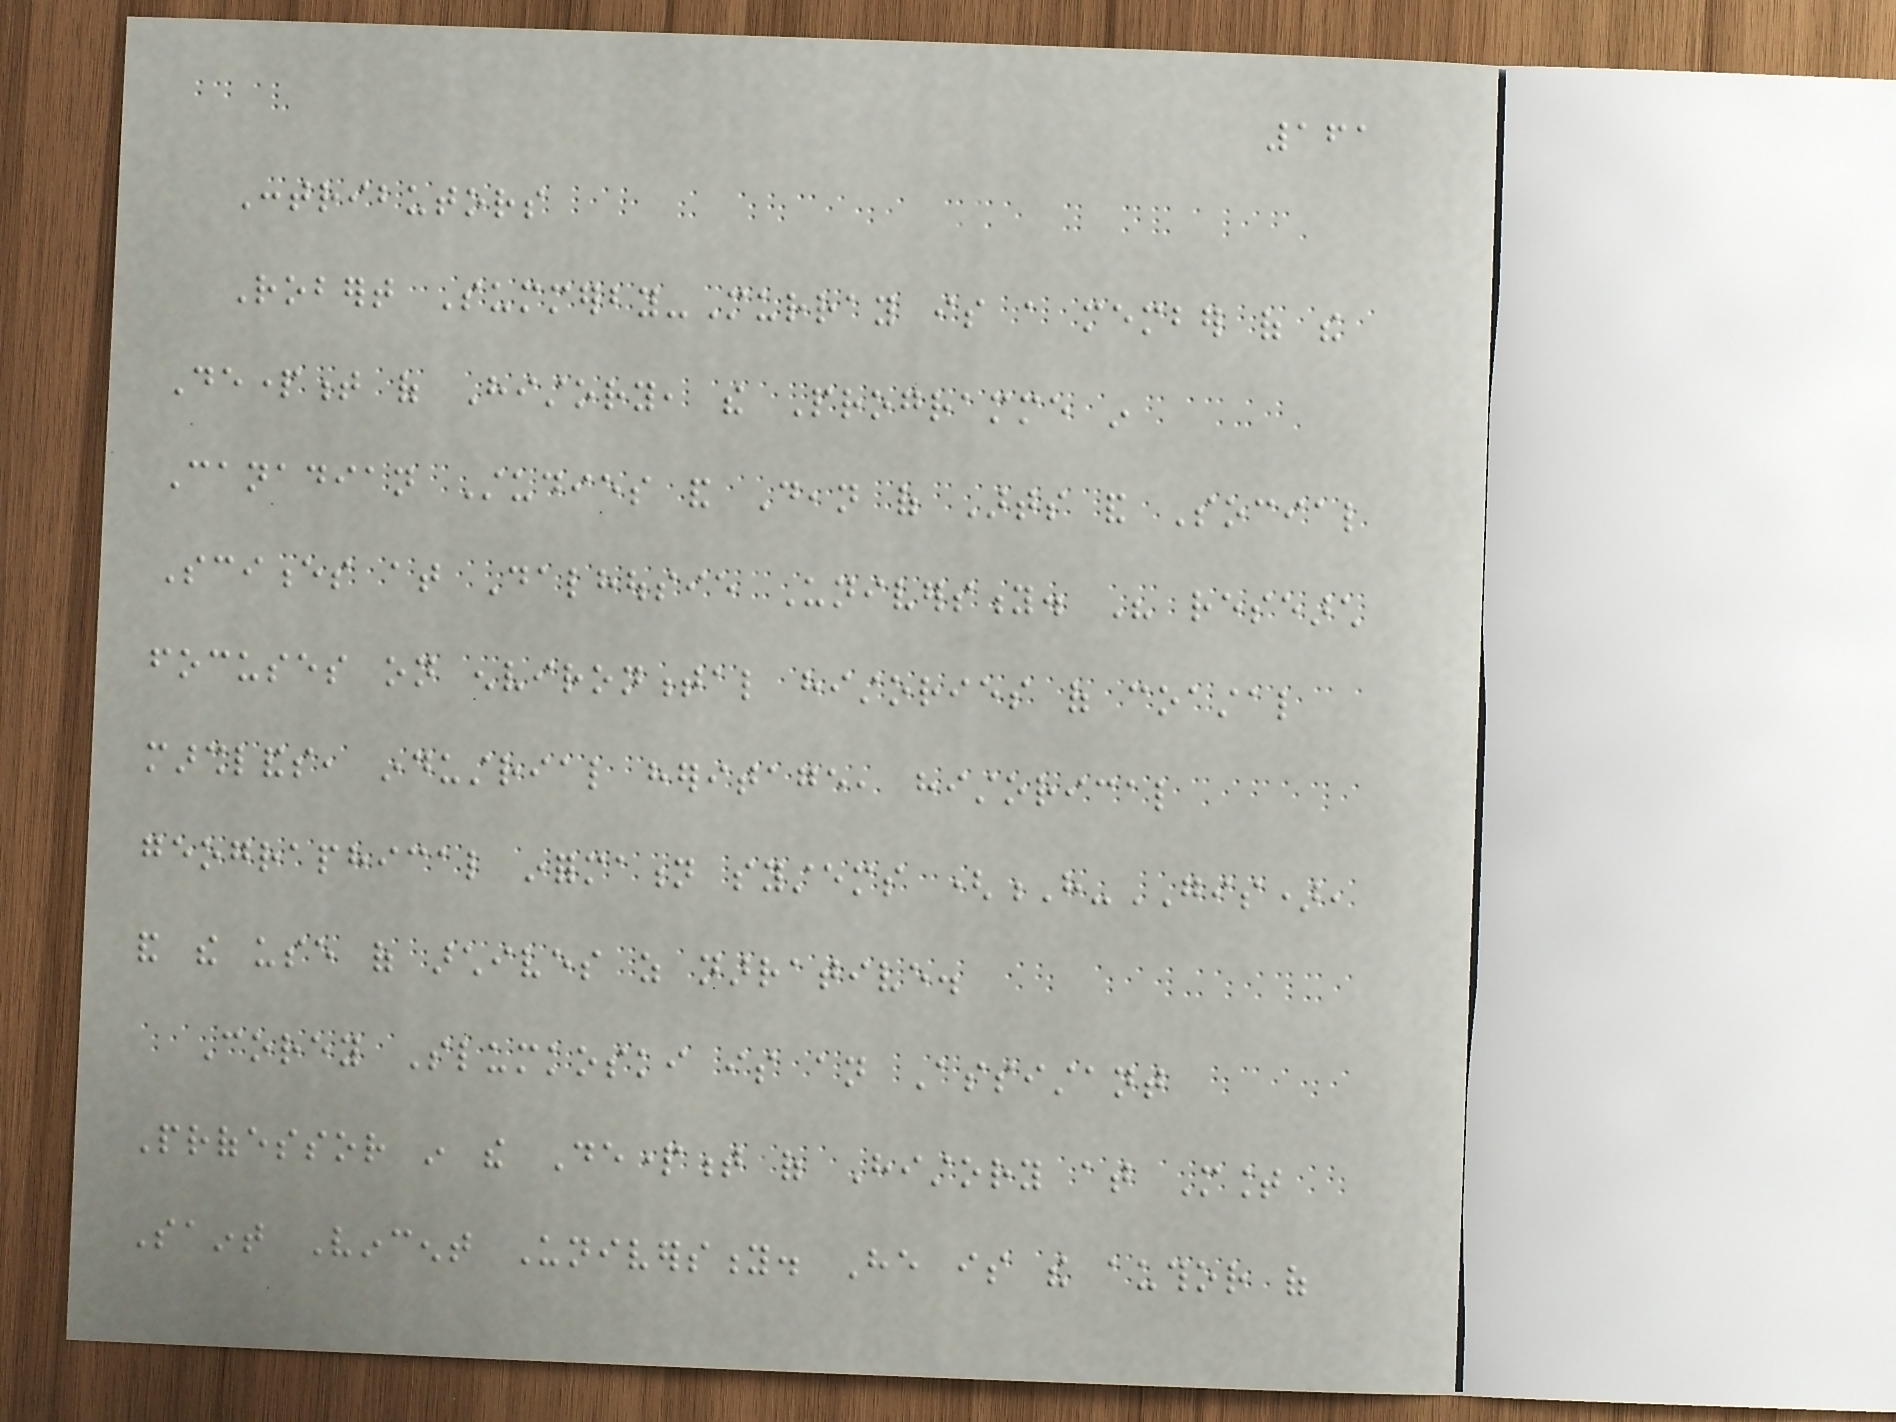161
Contributors
Robert Summerby-Murray is a member of the
Department of History, the Programme in
Canadian Studies and Dean of Arts and Social
Sciences at Dalhousie University. His research
focuses on environmental histories of coastal
marshlands, industrial heritage, historical
geographical information systems (H-GIS),
and the use of archives as narrative.
Corey Slumkoski is an Assistant
Professor in the Department of History at Mount
Saint Vincent University. He is the author of
